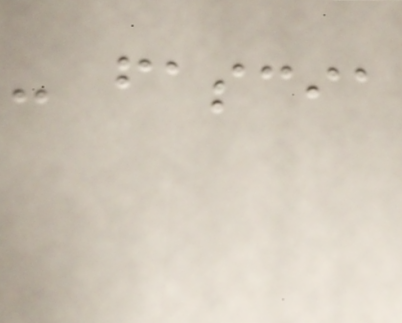- fascia
